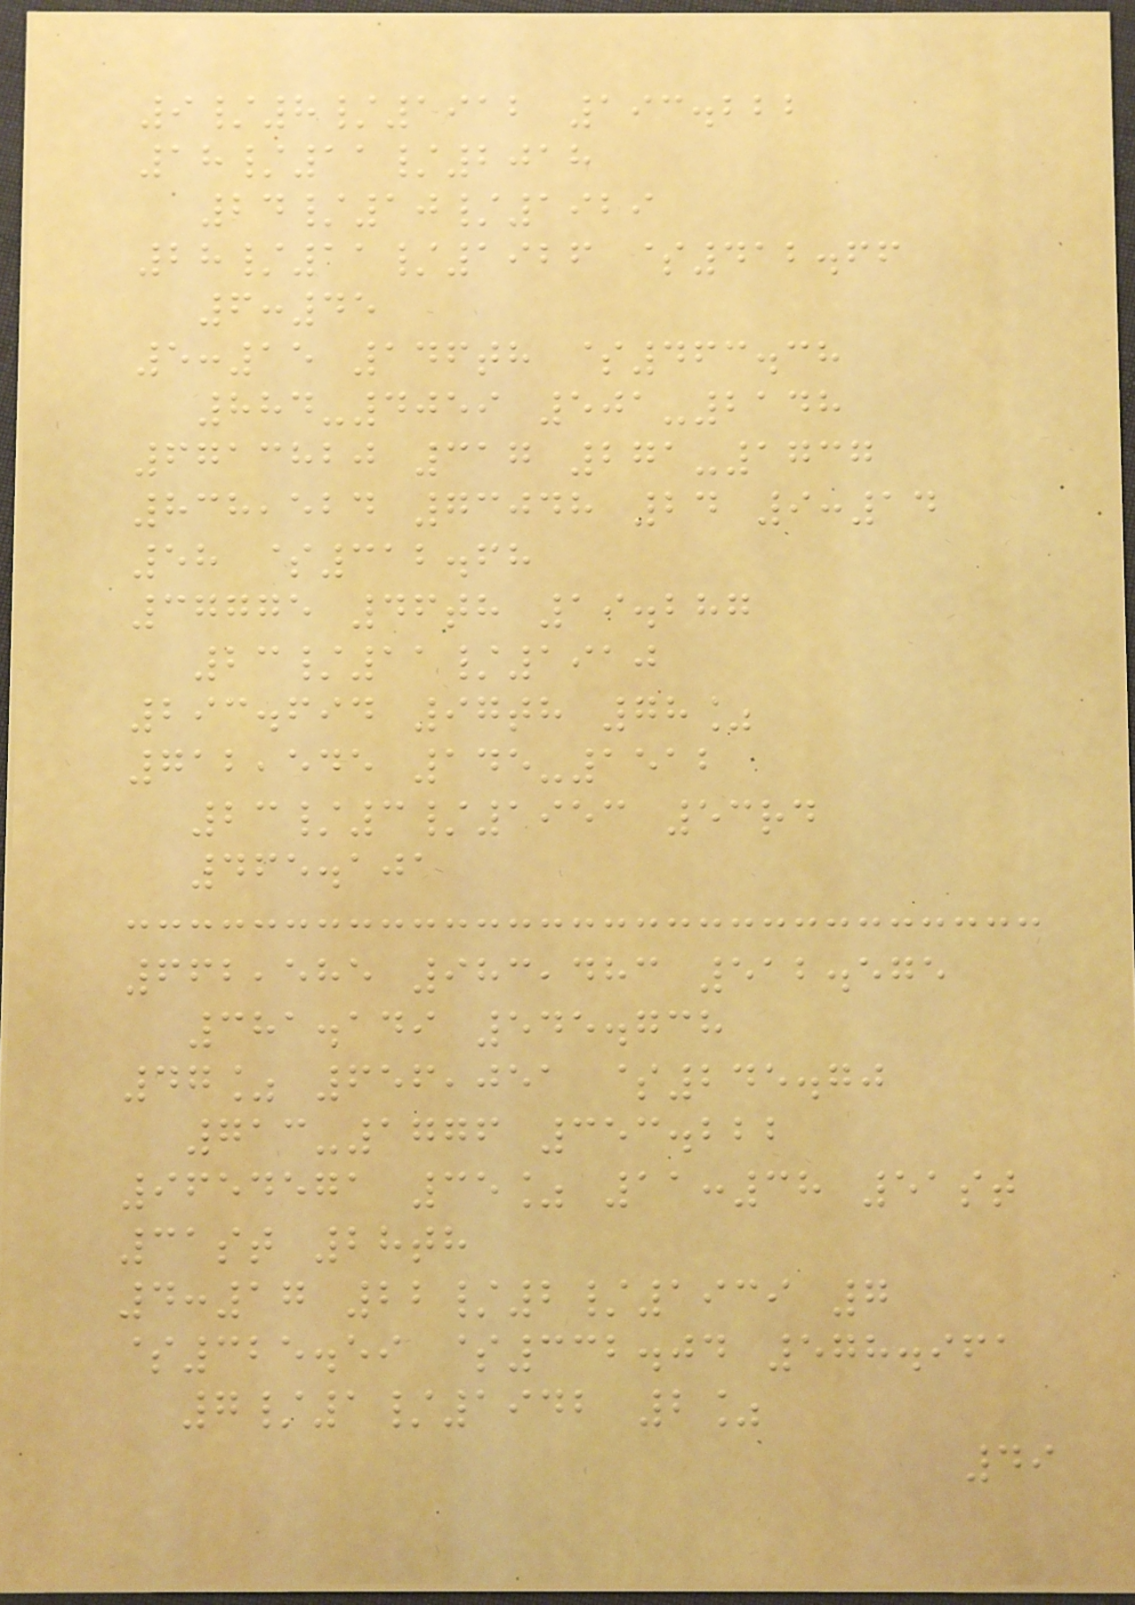9/8/1912 193.222
18/11/2018
24/10/1929
28/11/1926 $412.66
6:45
5:15 146th $463.38
884-4059 501-2148
6713820 317 271-1737
838,524 73048 24 9:14
58 $312.68
37775 46th 19.287
23/11/1910
293.694 97th 78%
712,545 145-1512
23/3/1953 53rd
465.101
662,585 983,483 512.575
381.149 545.738
47% 656,051 $245.70
713-1776 353.222
9654571 35% 11:38 51st
31st 28th
4:17 22/2/1939 7
$325.59 $332.04 578.961
7/1/1942 2%
49
